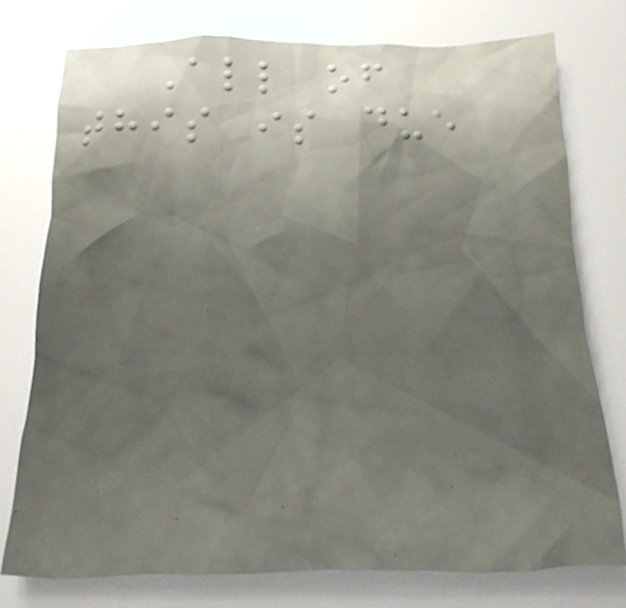All of
this is due
